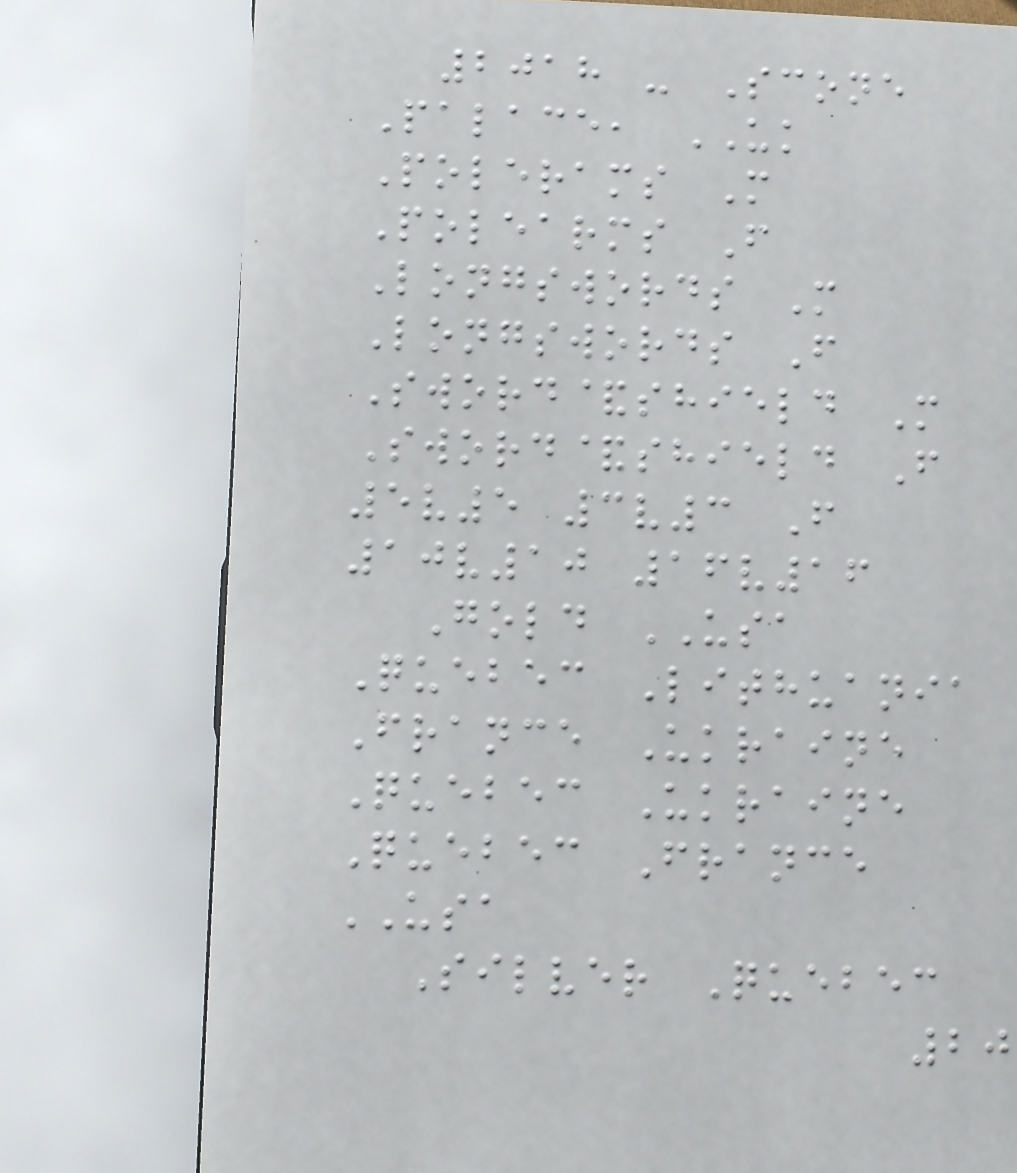2018 - Scone
Palace, UK
Polerams M
Polearms F
Longswords M
Longswords F
Sword&shield M
Sword&shield F
5v5 3v3 F
10v10 16v16
Gold USA
Quebec Lithuania
France Ukraine
Quebec Ukraine
Quebec France
USA
Silver Quebec
20
